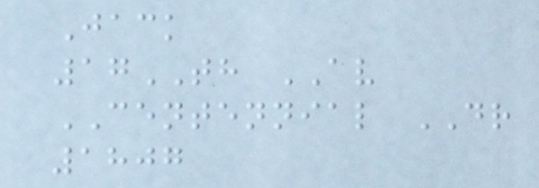Jack
17TH AV
CENTENNIAL DR
1807
